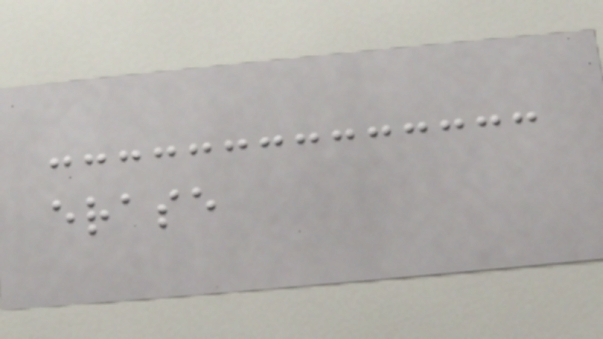erase
